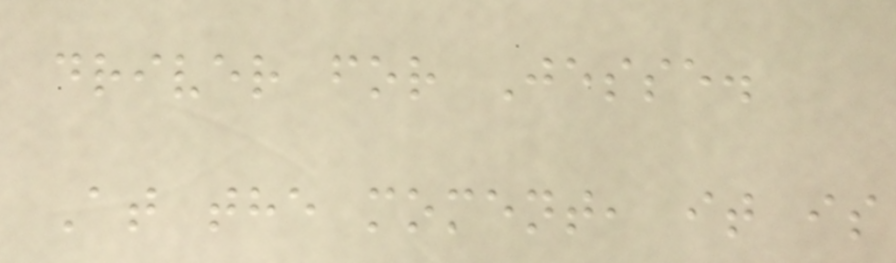driver for Jesse.
At the moment, it is
